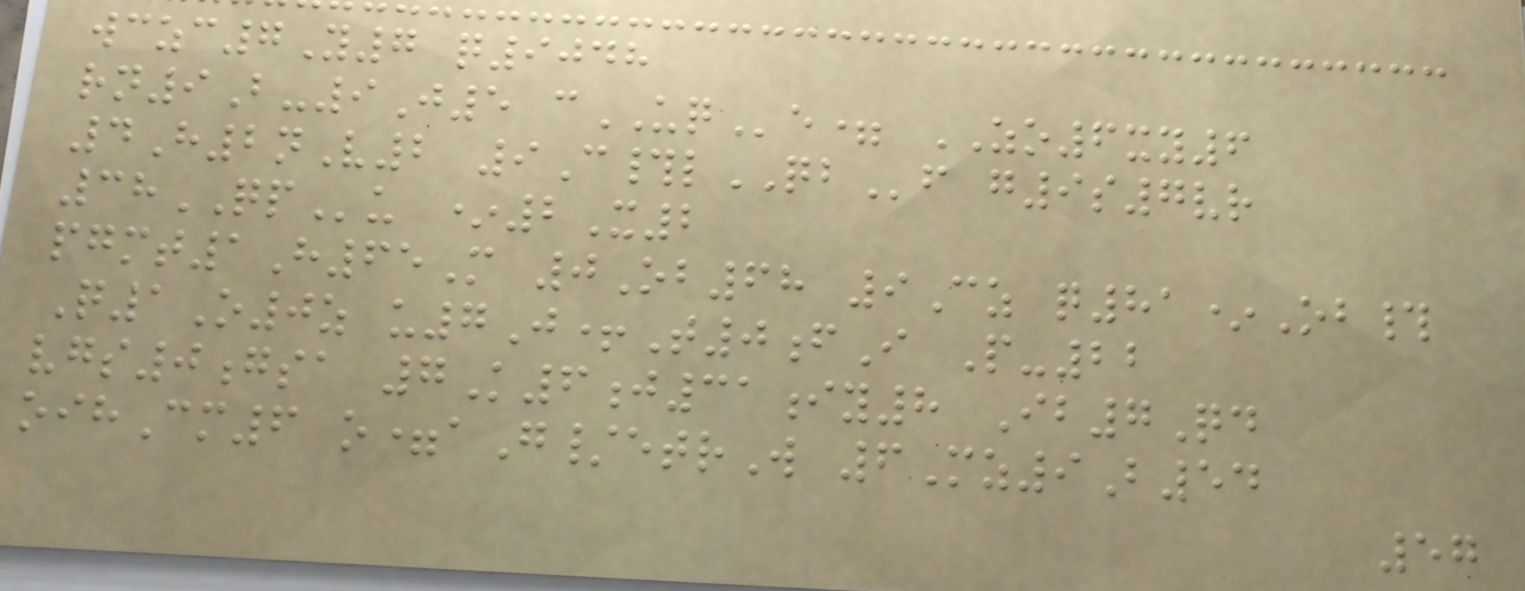wczc7Y7 q9048
rn9B-9J5 cUQe= ZO6xy6
4H2nV2 9C#lQBf g9s7vr
38QPu *2X2
pgmt1H65M 0Ob68 9Cz q81*Ob#
Q1O0z u7J+T0fI P-22
vgs0gsa 7K6j31iy8 Ib7Qd
oihCm6 o=aG/etrW 6Mz9B54
57
